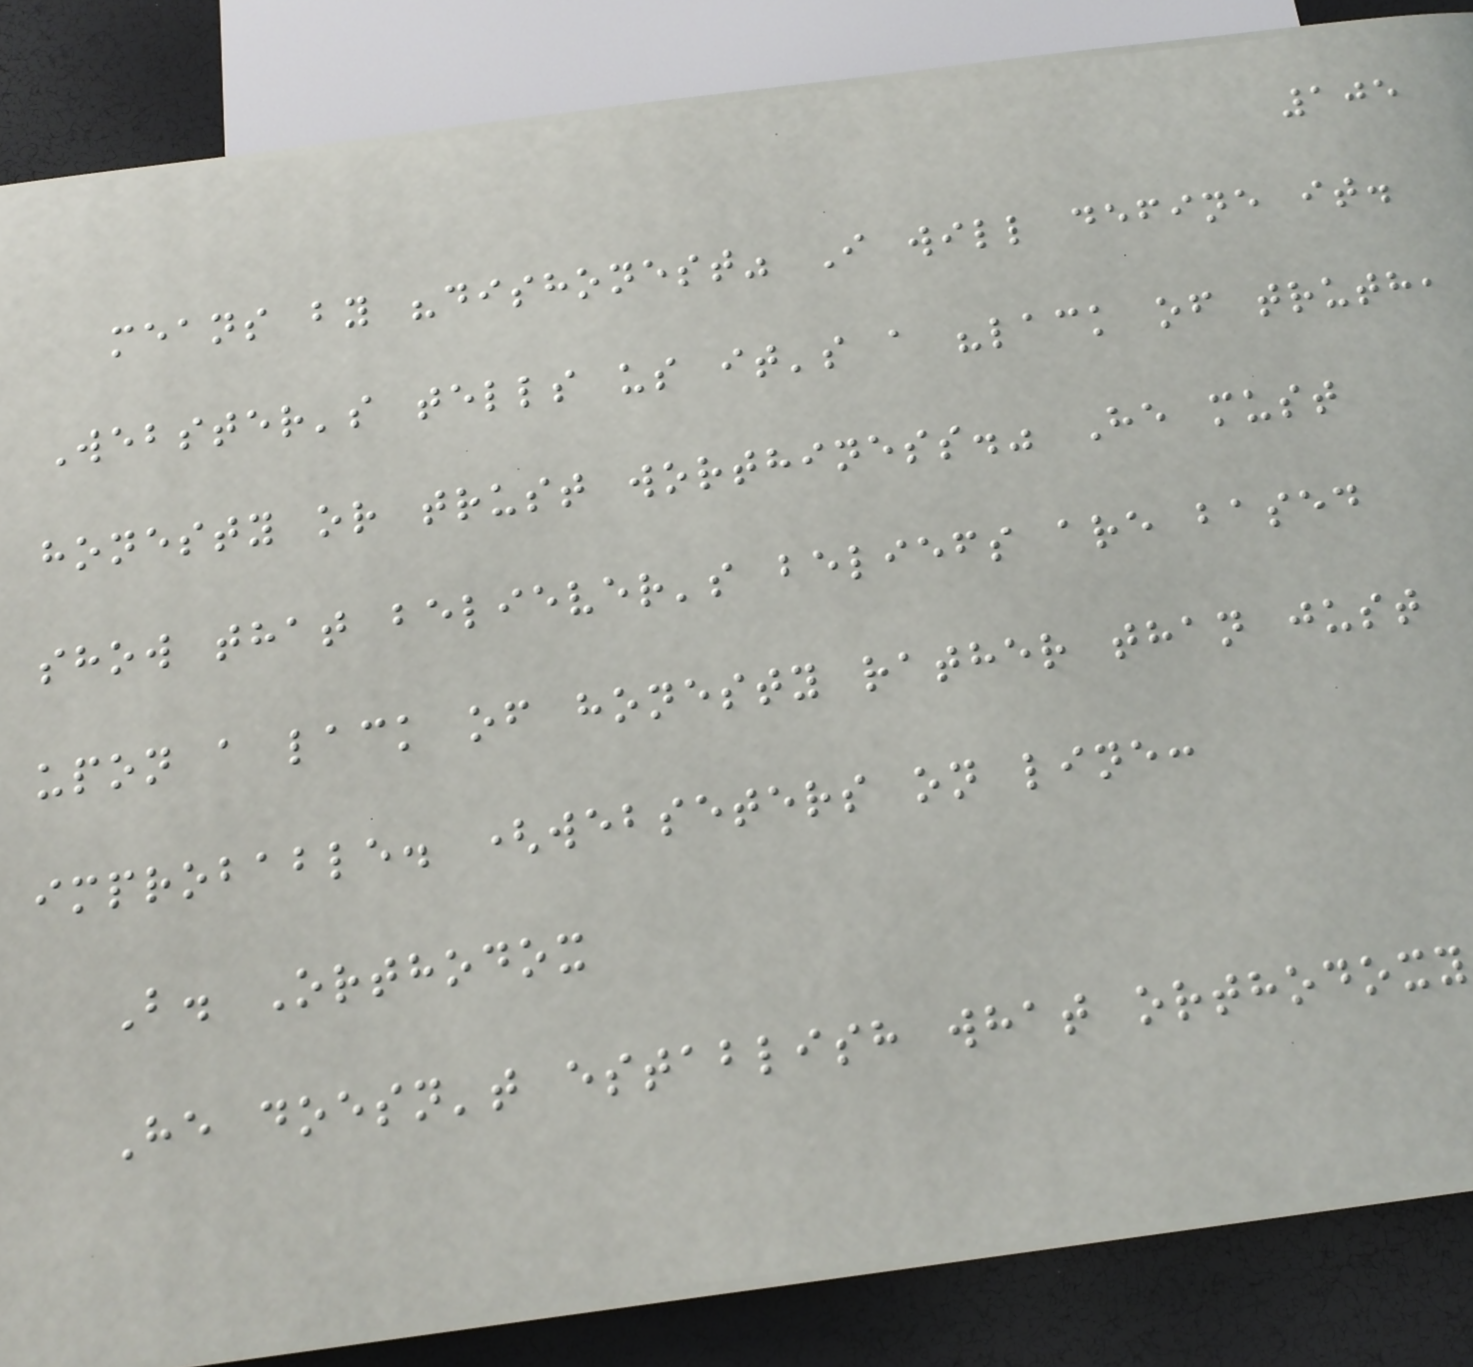105
means by "dishonest" I will define it.
Webster's tells us it's a "lack of truth,
honesty or trust worthiness." He must
show that believer's beliefs are based
upon a lack of honesty rather than just
improbable. (webseters on line:
B. Orthodox
He doesn't establish what orthodoxy
